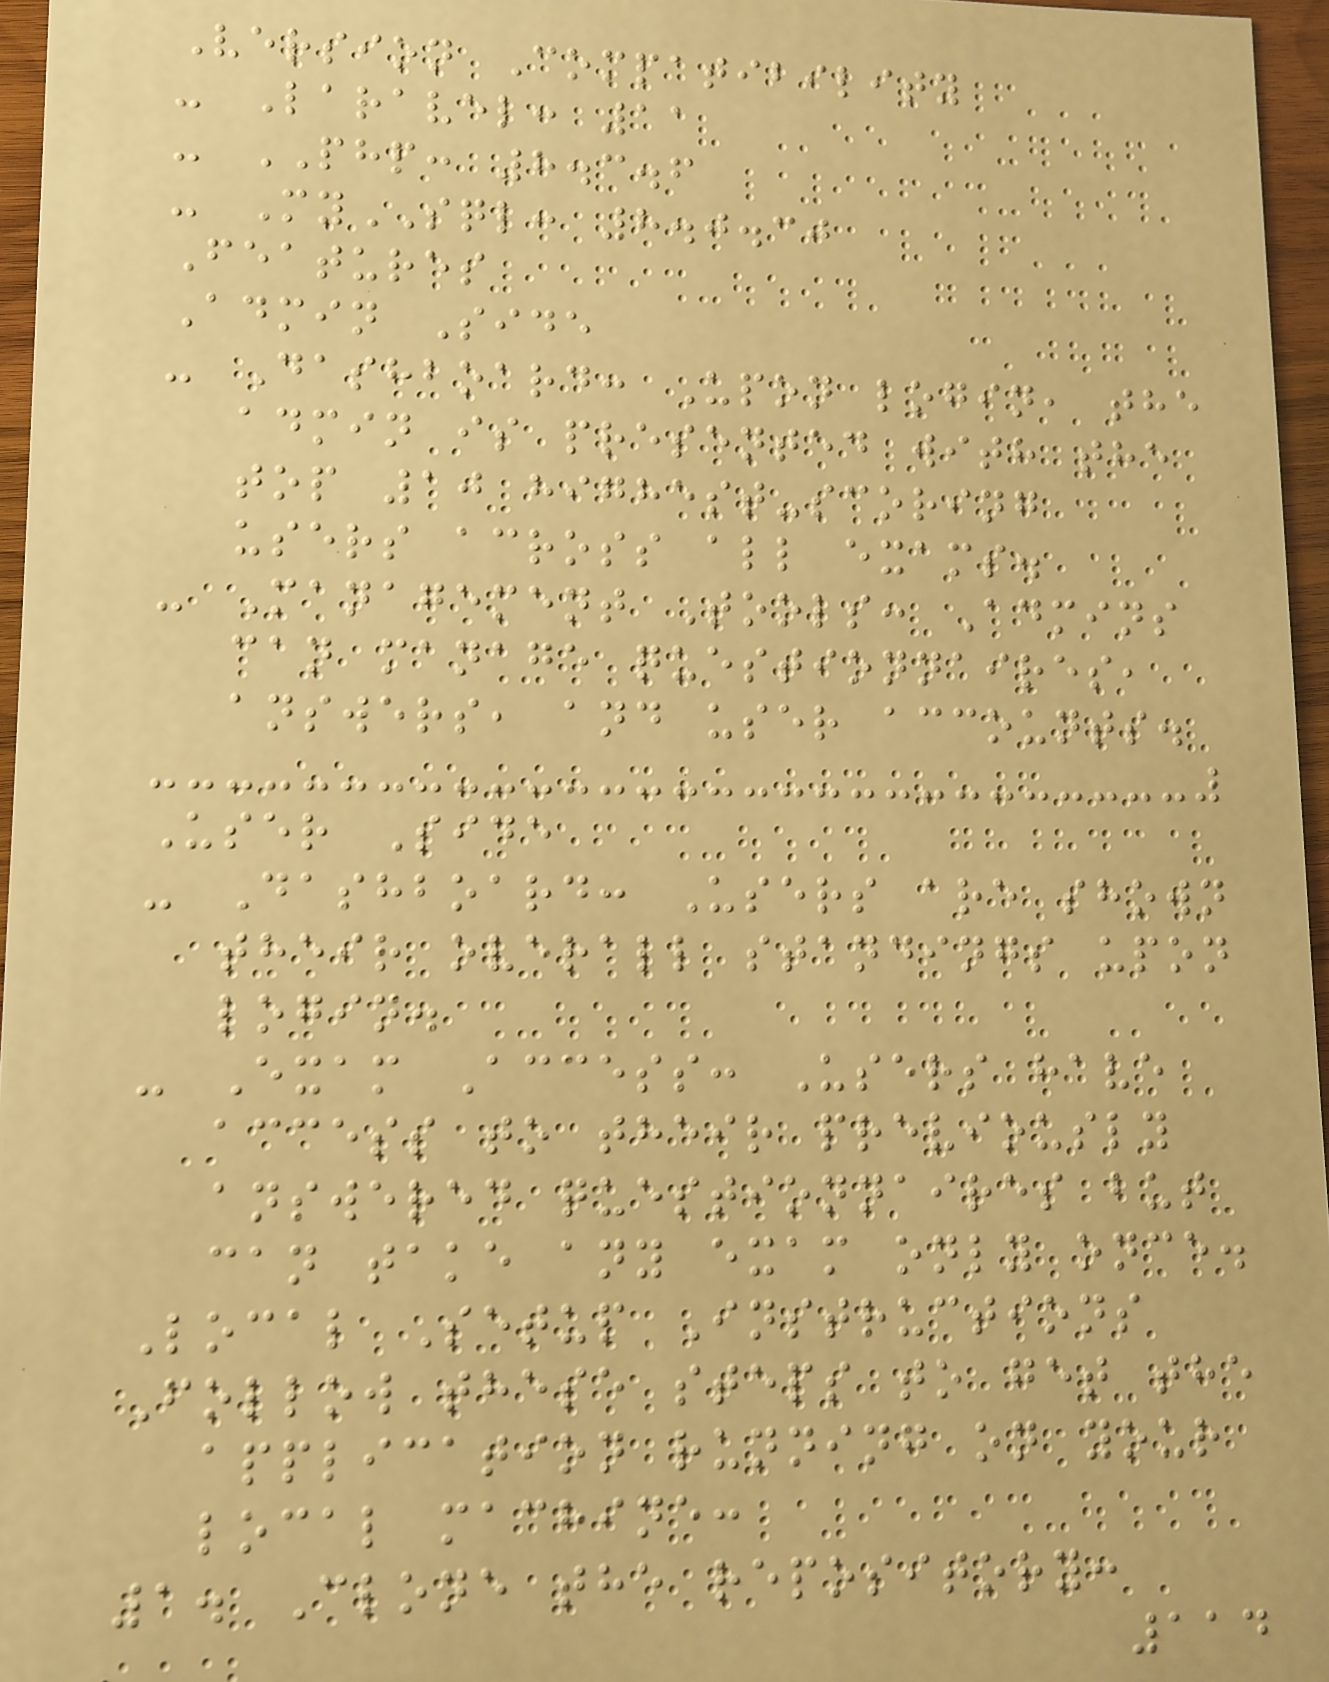Version Compatibility
- Laravel: 11
- PHP: 8.3.6
- MySQL: 8.0.30
Features
Admin Side
- Dashboard: Upon login, the
admin is presented with the
top 10 highest-scoring
users across all exams.
- Management Tools: Admins
can manage questionnaires,
answers, and user accounts.
User Side
- Dashboard: Users are shown
their overall standings upon
login.
- Exam Access: Users have
access to their previously
answered questionnaires but
can take any exam only once.
Local Setup Instructions
Follow these steps to get the
application running on your
local machine:
1. Clone the repository:
114
